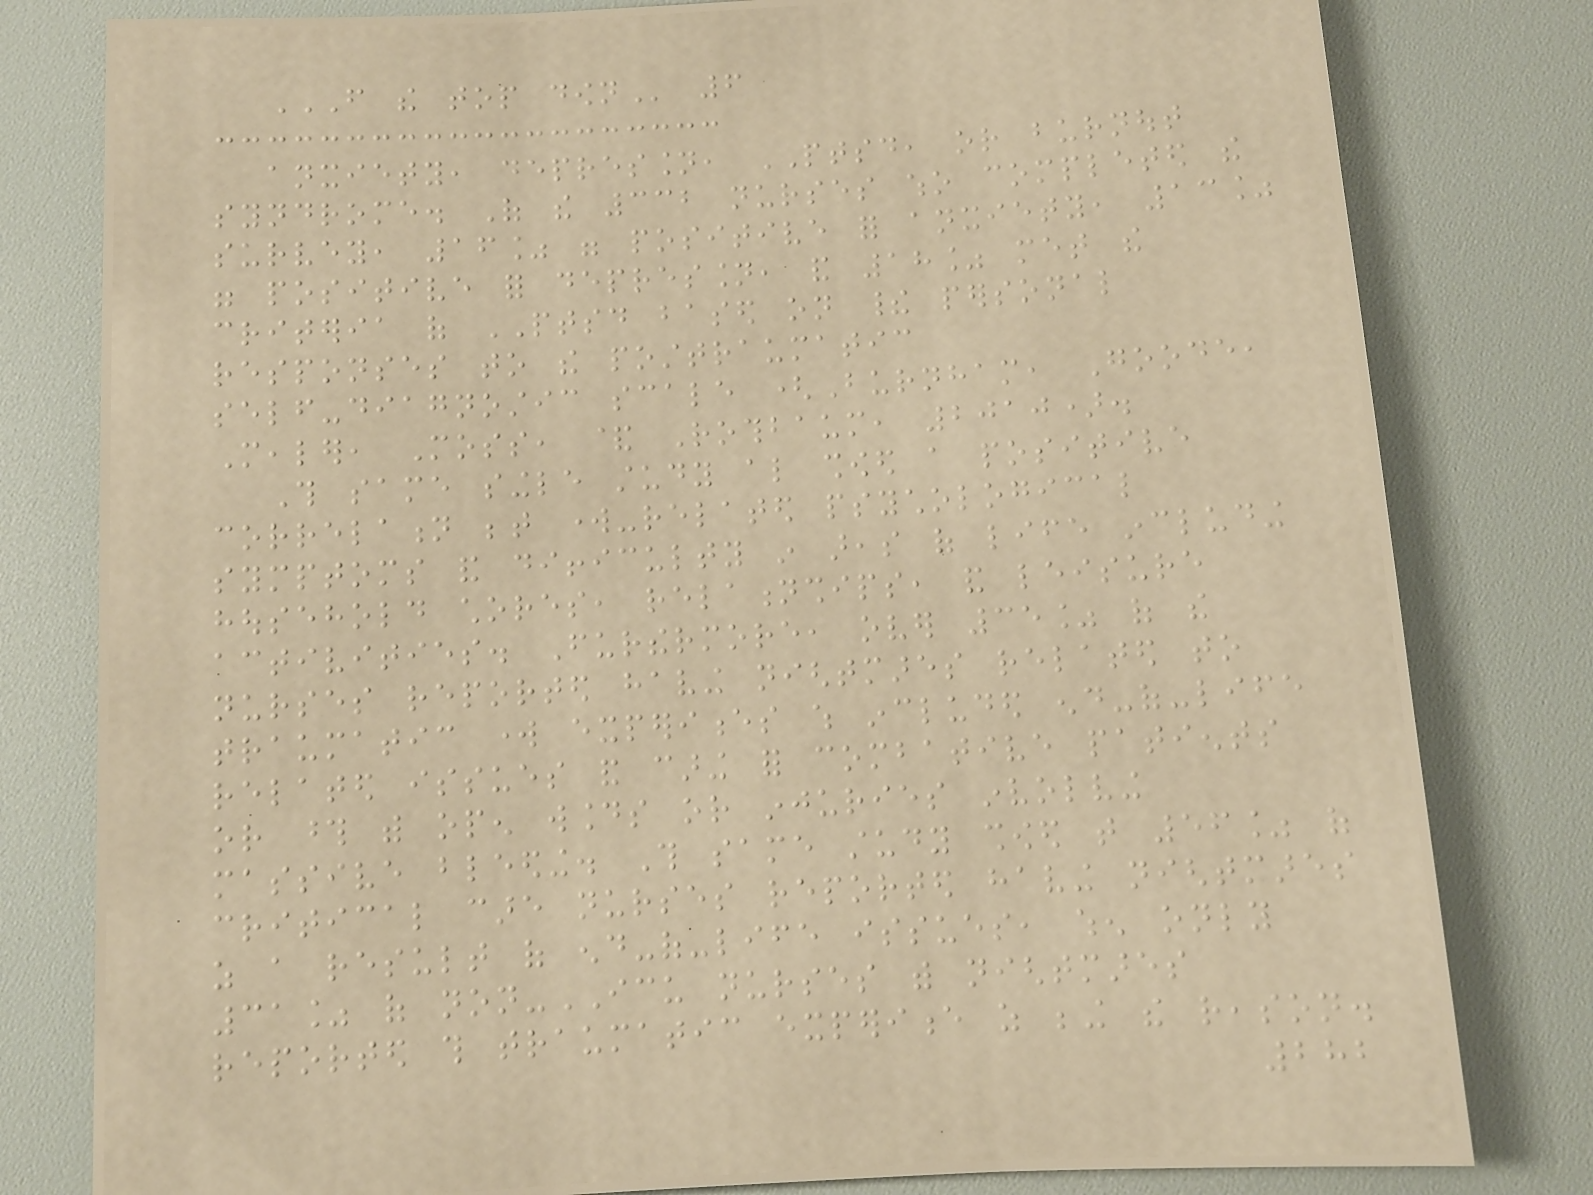FROM THE TOP DOWN 6
anxiety, depression, PTSD, or burnout
syndrome. Of the 332 nurses who completed the
survey, 16% were positive for anxiety, 13%
were positive for depression, and 18% met the
criteria of PTSD based on their personal
responses to the posttraumatic
self-diagnostic scale (Burnham, Goode,
Mealer, Moss, & Rothbaum, 2010).
This same single study also showed a positive
correlation between work-related psychological
symptoms and difficulty in areas of life including
household chores, relationships, and leisure
activities. Furthermore, over 35% of the
nurses reported having nightmares related to
traumatic work experiences which included end-of-life
related issues and caring for combative patients
or those with open wounds or injuries involving
massive bleeding. This same study showed that 56% of
critical care nurses reported having nightmares
as a result of end-of-life issues, when only
31% of non-ICU nurses with nightmares
reported this traumatic experience as being the reason.
282
